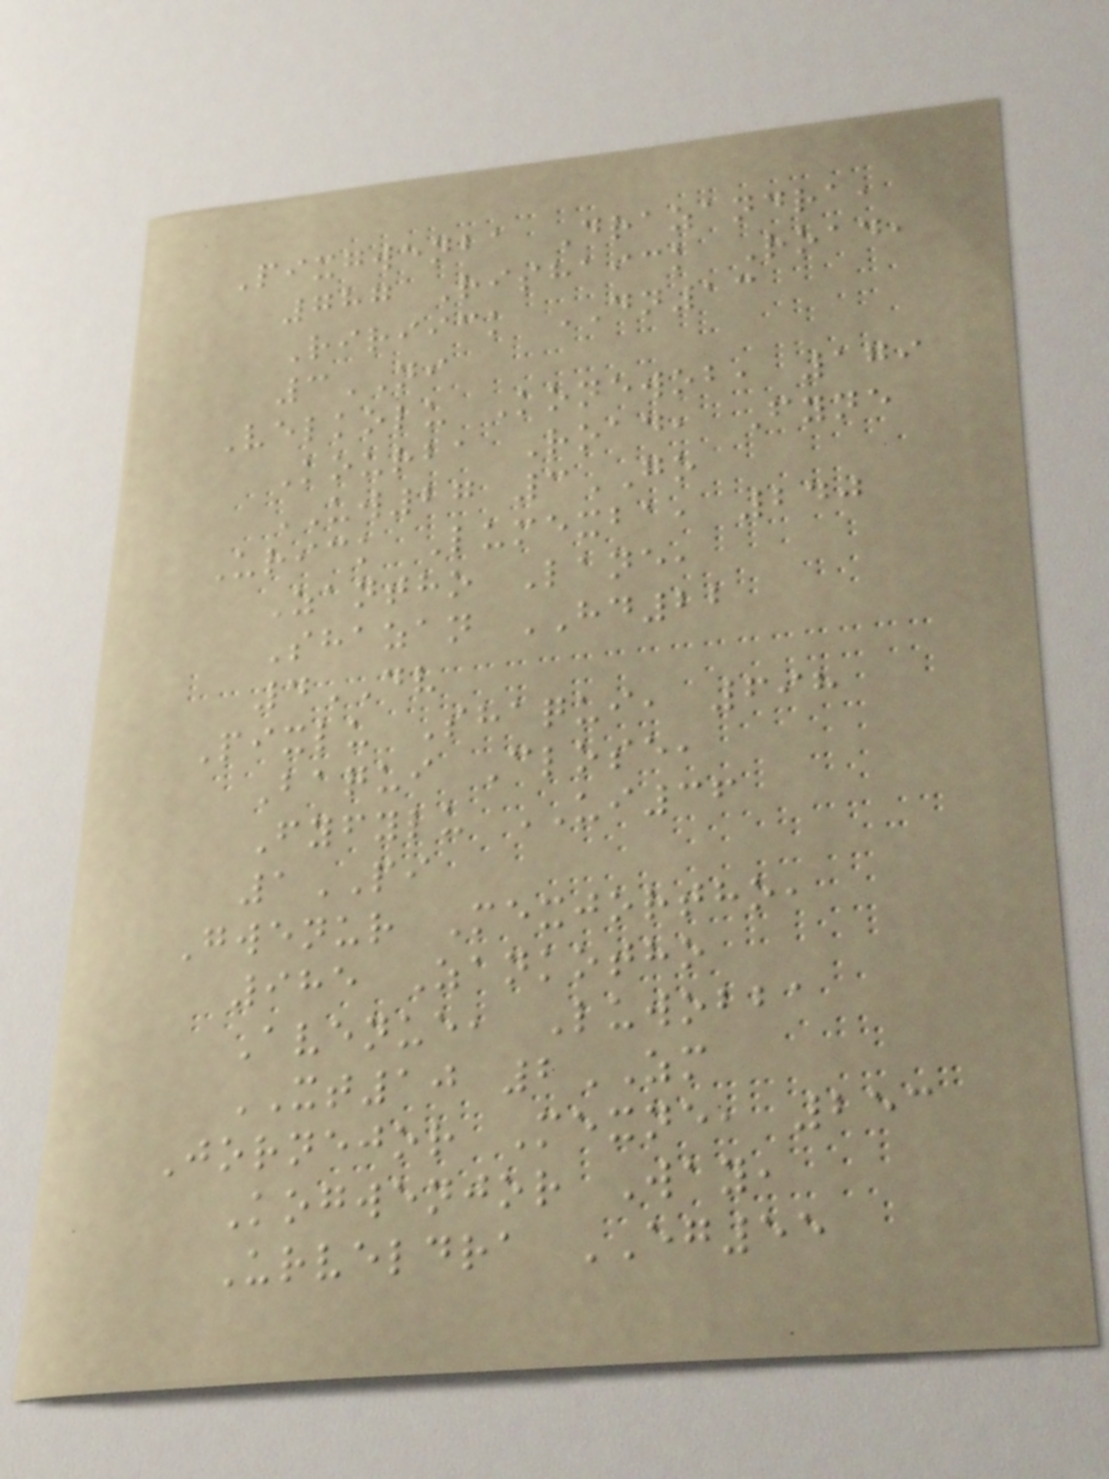Pixgwenba Drazandra,
787 Rishaick Road,
Ririick DN13
3NI
Velkolu Konewob, 179
Kourba Road, Fyne
UW27 3GO
Urick Lumexba, 240
Zantho Lane,
Shazan HD22
4DV
Pixlu Shaqui, 698
Baqui Close,
Fyfylu UI36
1PI
Gwenur Mexjortho,
985 Zankotho
Avenue, Luwobba
XT10 2ZM
Jornejor Mexne, 253
Kogwenjor Way,
Urveldra EG55
